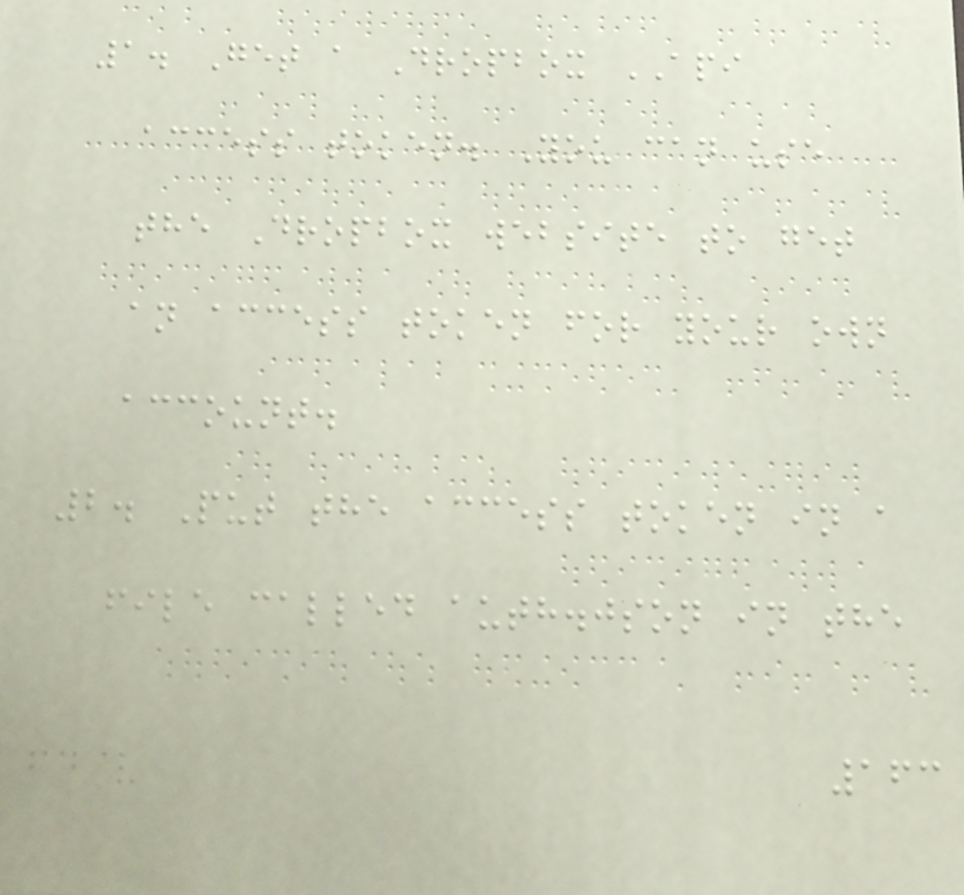1. Get a Dropbox API
access token. You can use
the Dropbox website to get
an access token for your own
account.
2. Put the access token in a
file called auth.json in the
163
